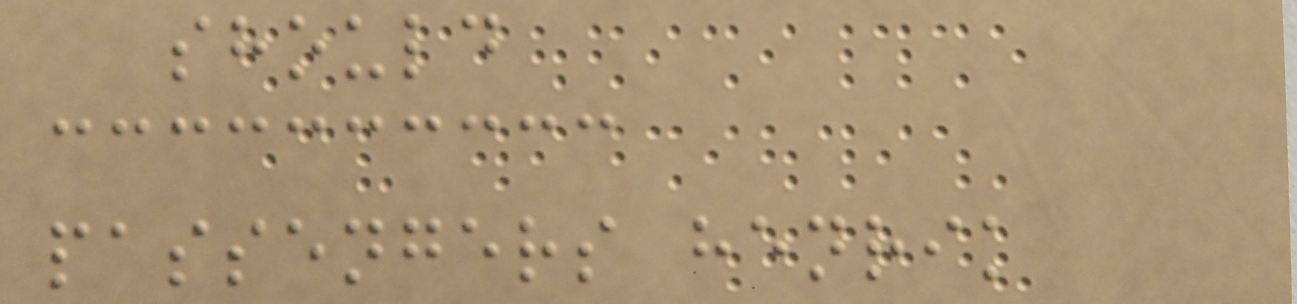should
passengers henrik
